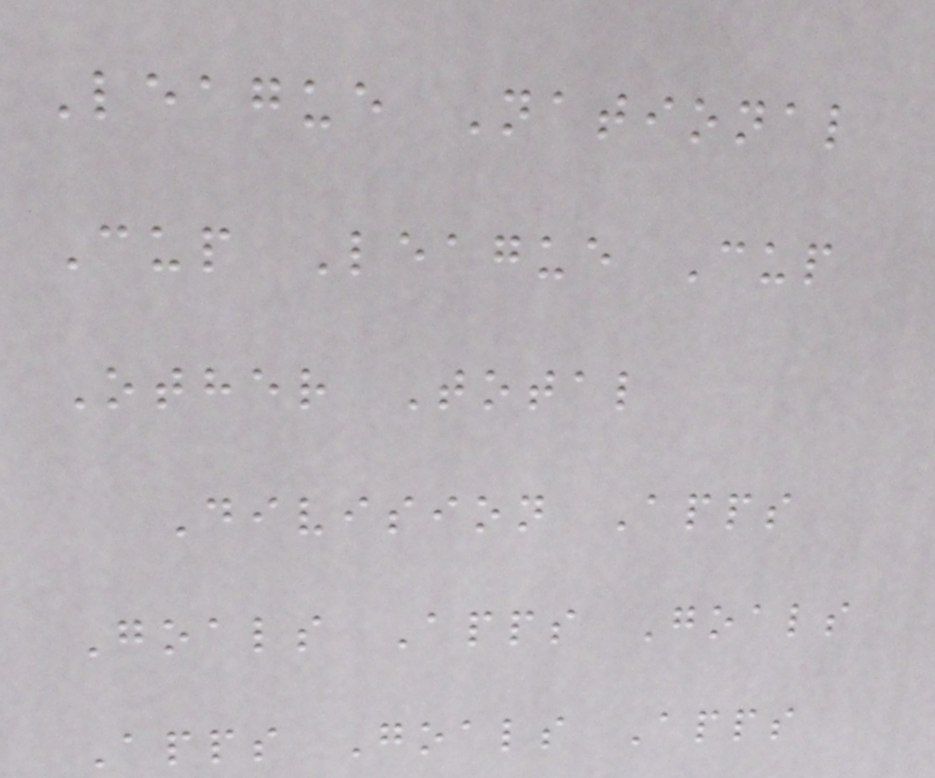League National
Cup League Cup
Other Total
Division Apps
Goals Apps Goals
Apps Goals Apps
